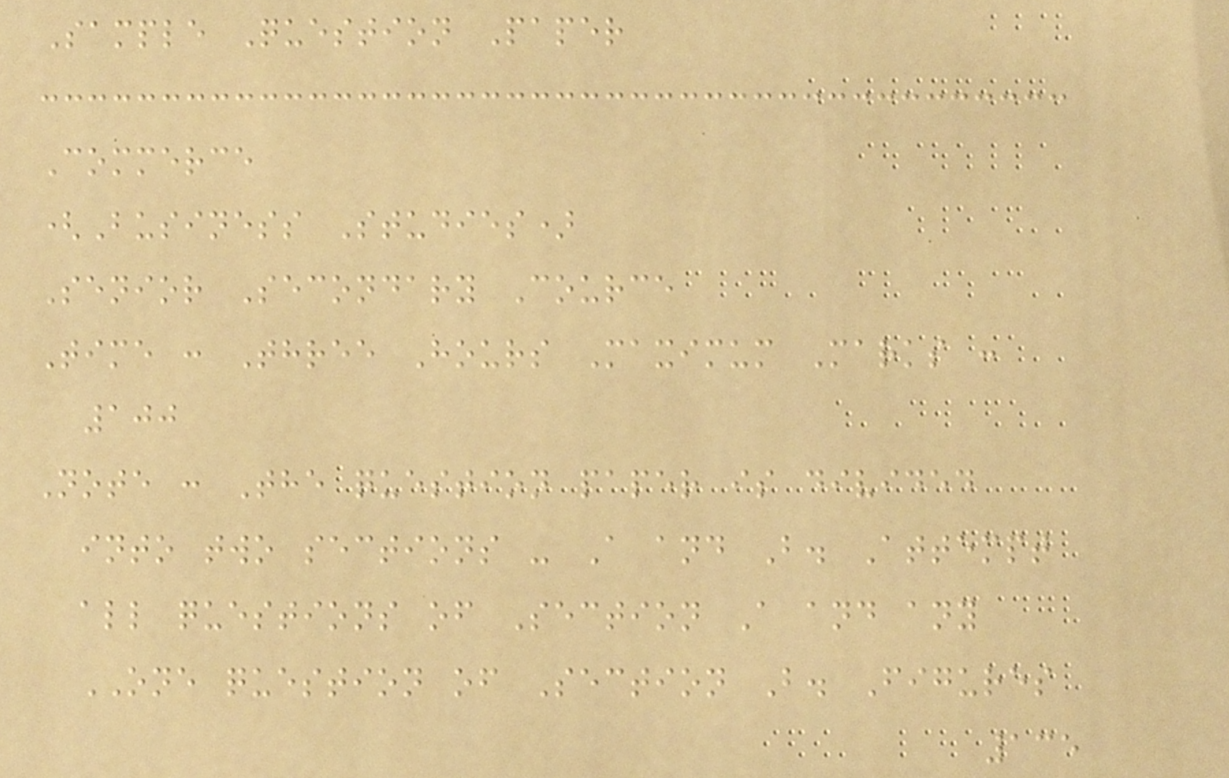Sample Question Paper
Commerce
(Business Studies)
Senior Secondary Cource
Time : Three Hours Maximum Marks :
100
Note : The question paper is divided
into two sections - A and B. Attempt
all questions of Section A and any
ONE question of Section B. Figures
135
